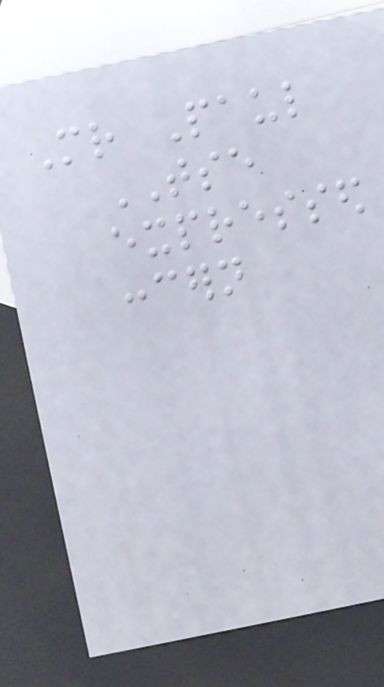Mr Paul
TSE
expressed
concern
